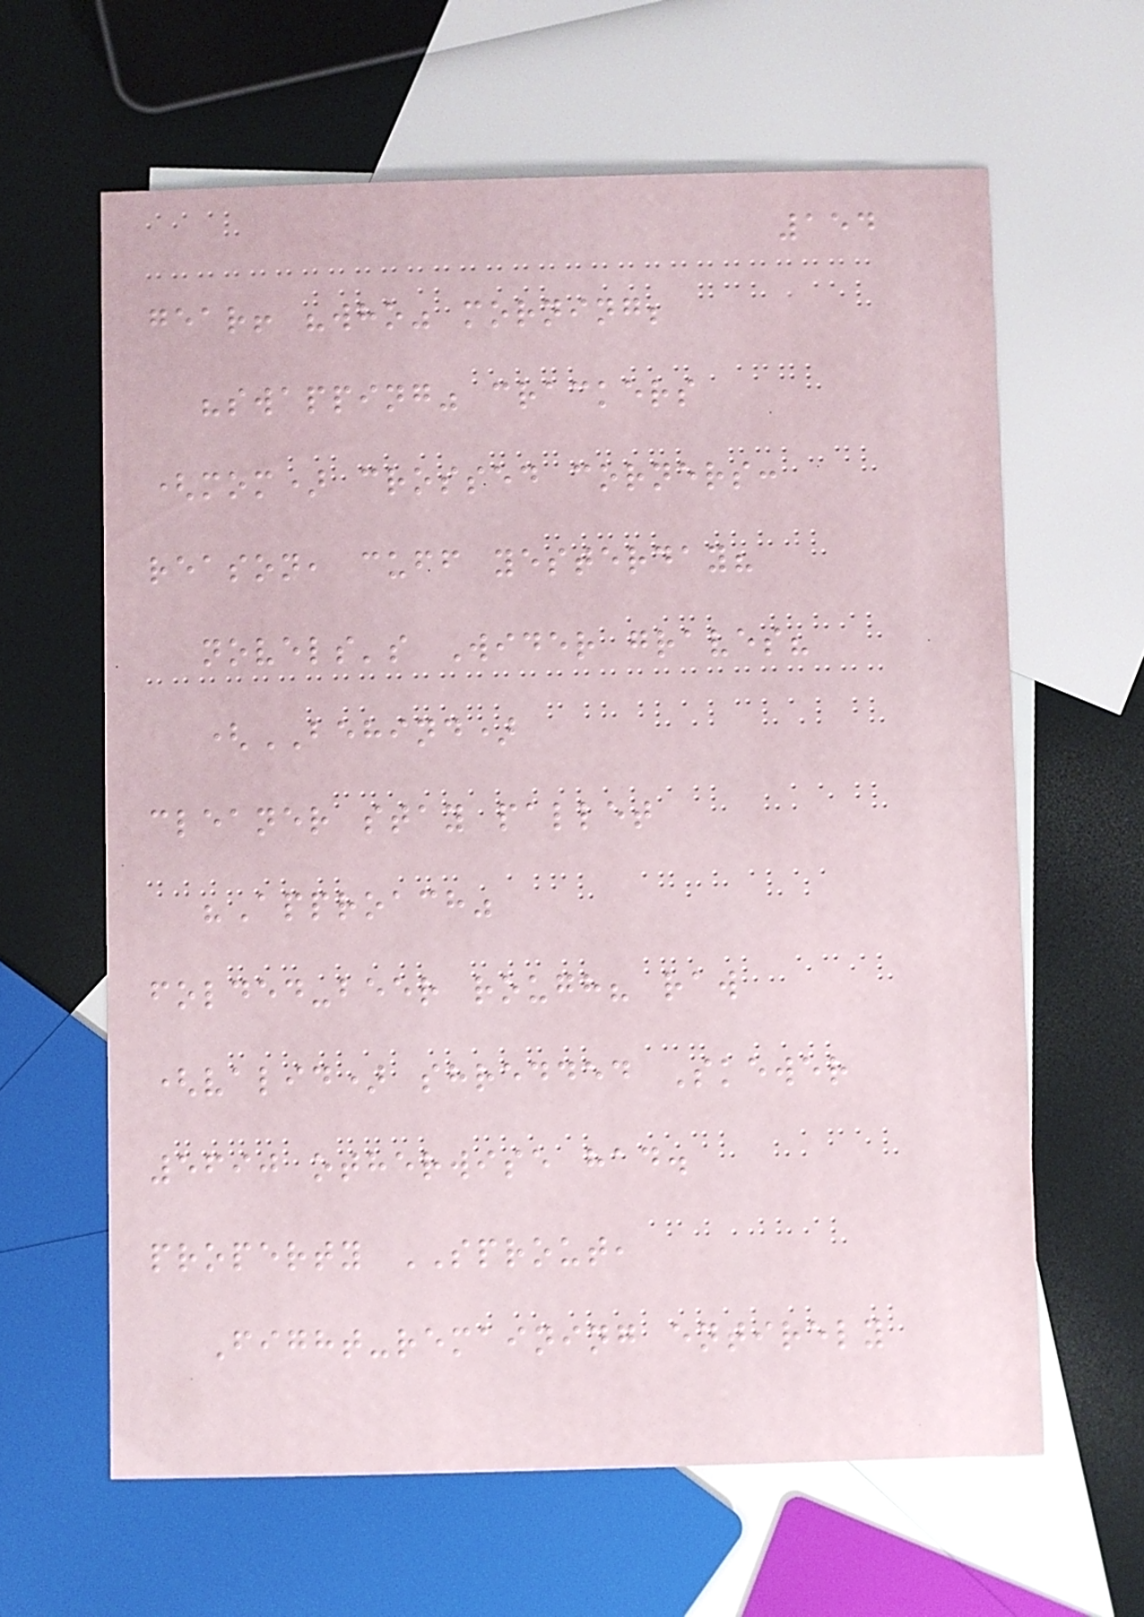154
gear! "who" morning;
"swapping" crackers
(mom) crossed corners:
reason, cuff yesterday?
novels's Wider graves?
(BEHIND)
cleaner stay pallet
"Approach"
folded-beer rough? raw
(valid) shredded Skewer
5690 otherwise had.
property SPROUT,
Fight-remaining entirely
